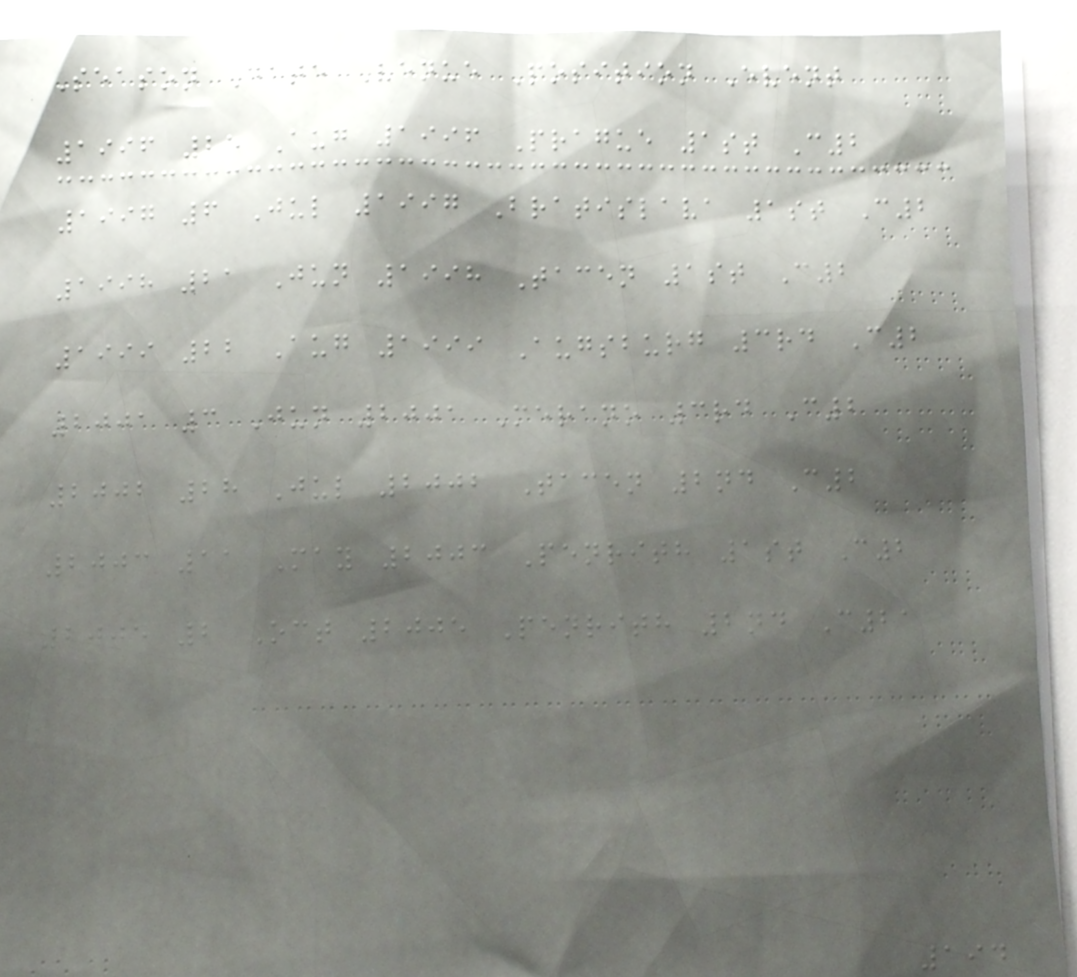Season Date Venue Position Event
1996 25 Aug 1996 Prague 1st C2
1997 6 Jul 1997 Bratislava 1st C2
1998 21 Jun 1998 Tacen 1st C2
1999 22 Aug 1999 Augsburg 3rd C2
2001 3 Jun 2001 Merano 3rd C2
2002 28 Jul 2002 Tacen 2nd C2
2003 11 May 2003 Penrith 1st C2
2005 2 Oct 2005 Penrith 2nd C21
194
